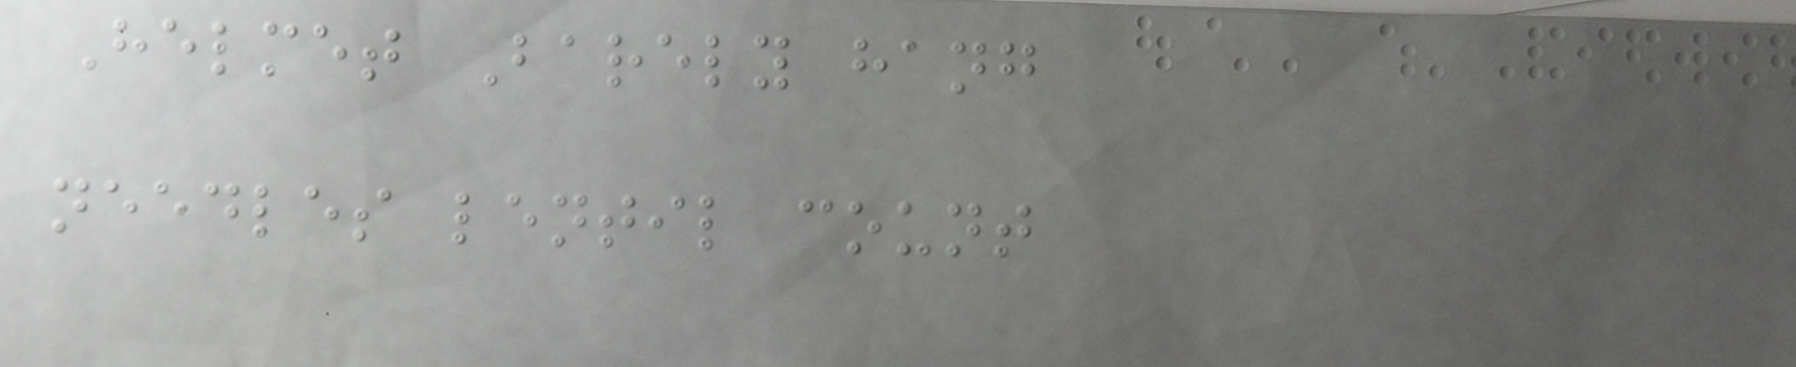Helmet Barely hang
needles lentil count
